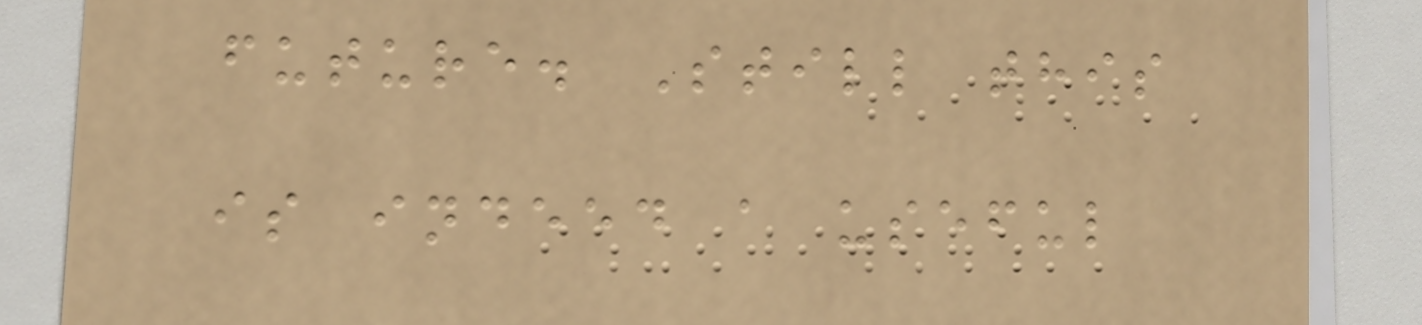future. Still this
is indeed a useful
